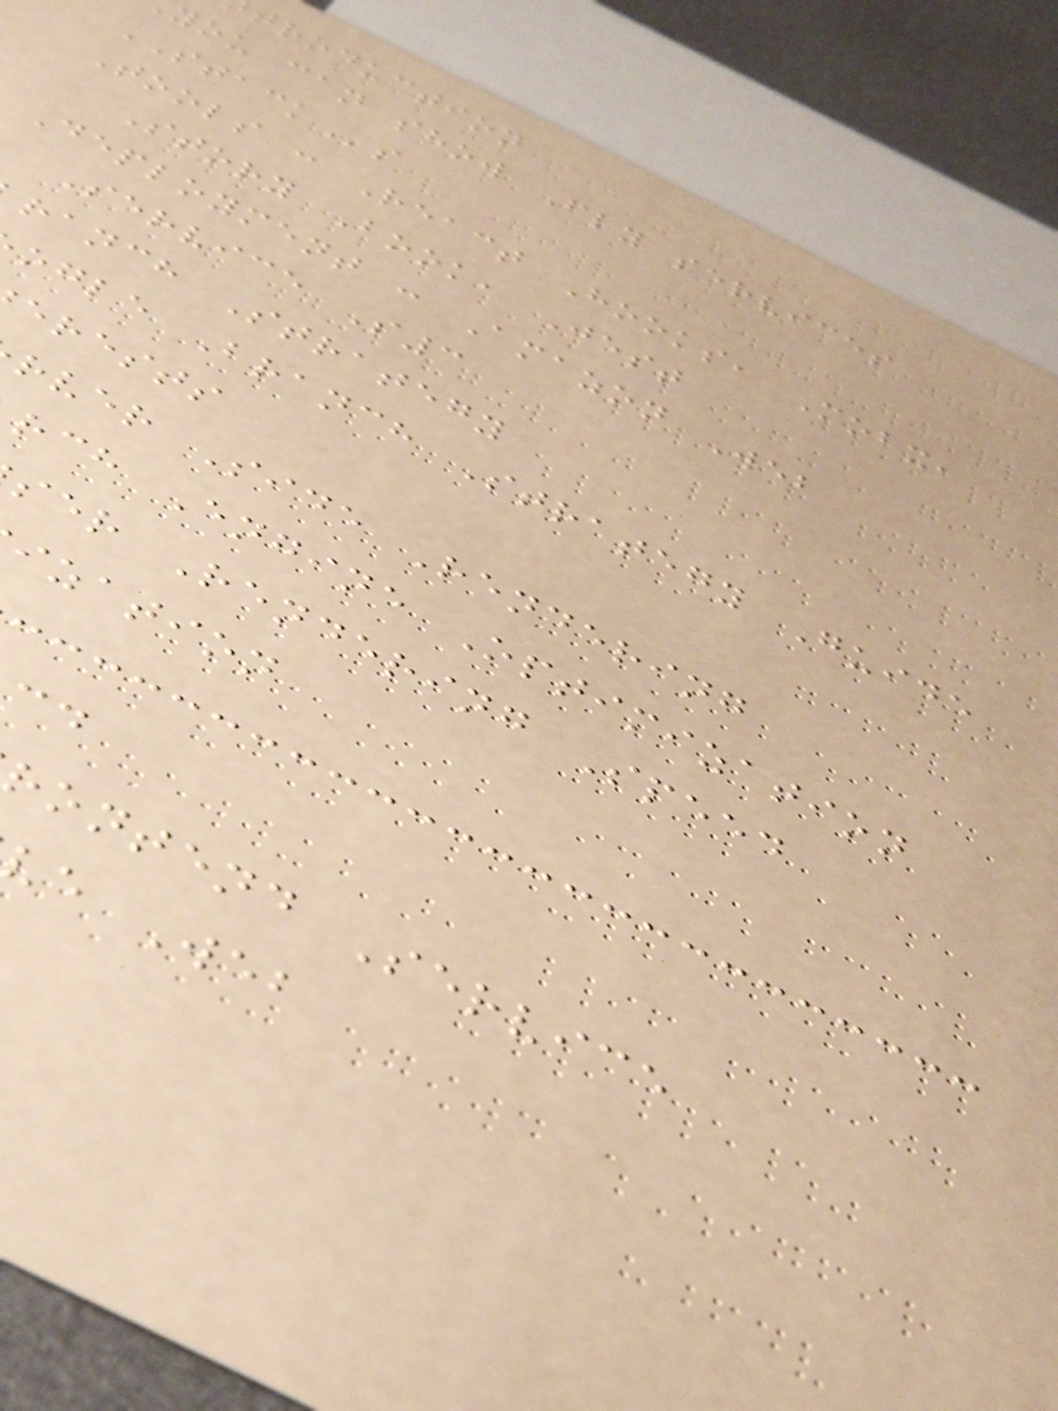troduction
you can show Fly services
STACKs
Tools : React Hooks, Mobx,
Story Book, Jest
Deployment : Amazon Web
Service S3
ranch Strategy
ogle Branch Strategy Guide
erests
rver Side Rendering
rch Engine Optimization
ser Rendering Speed
ization
rontend Service
e Web
